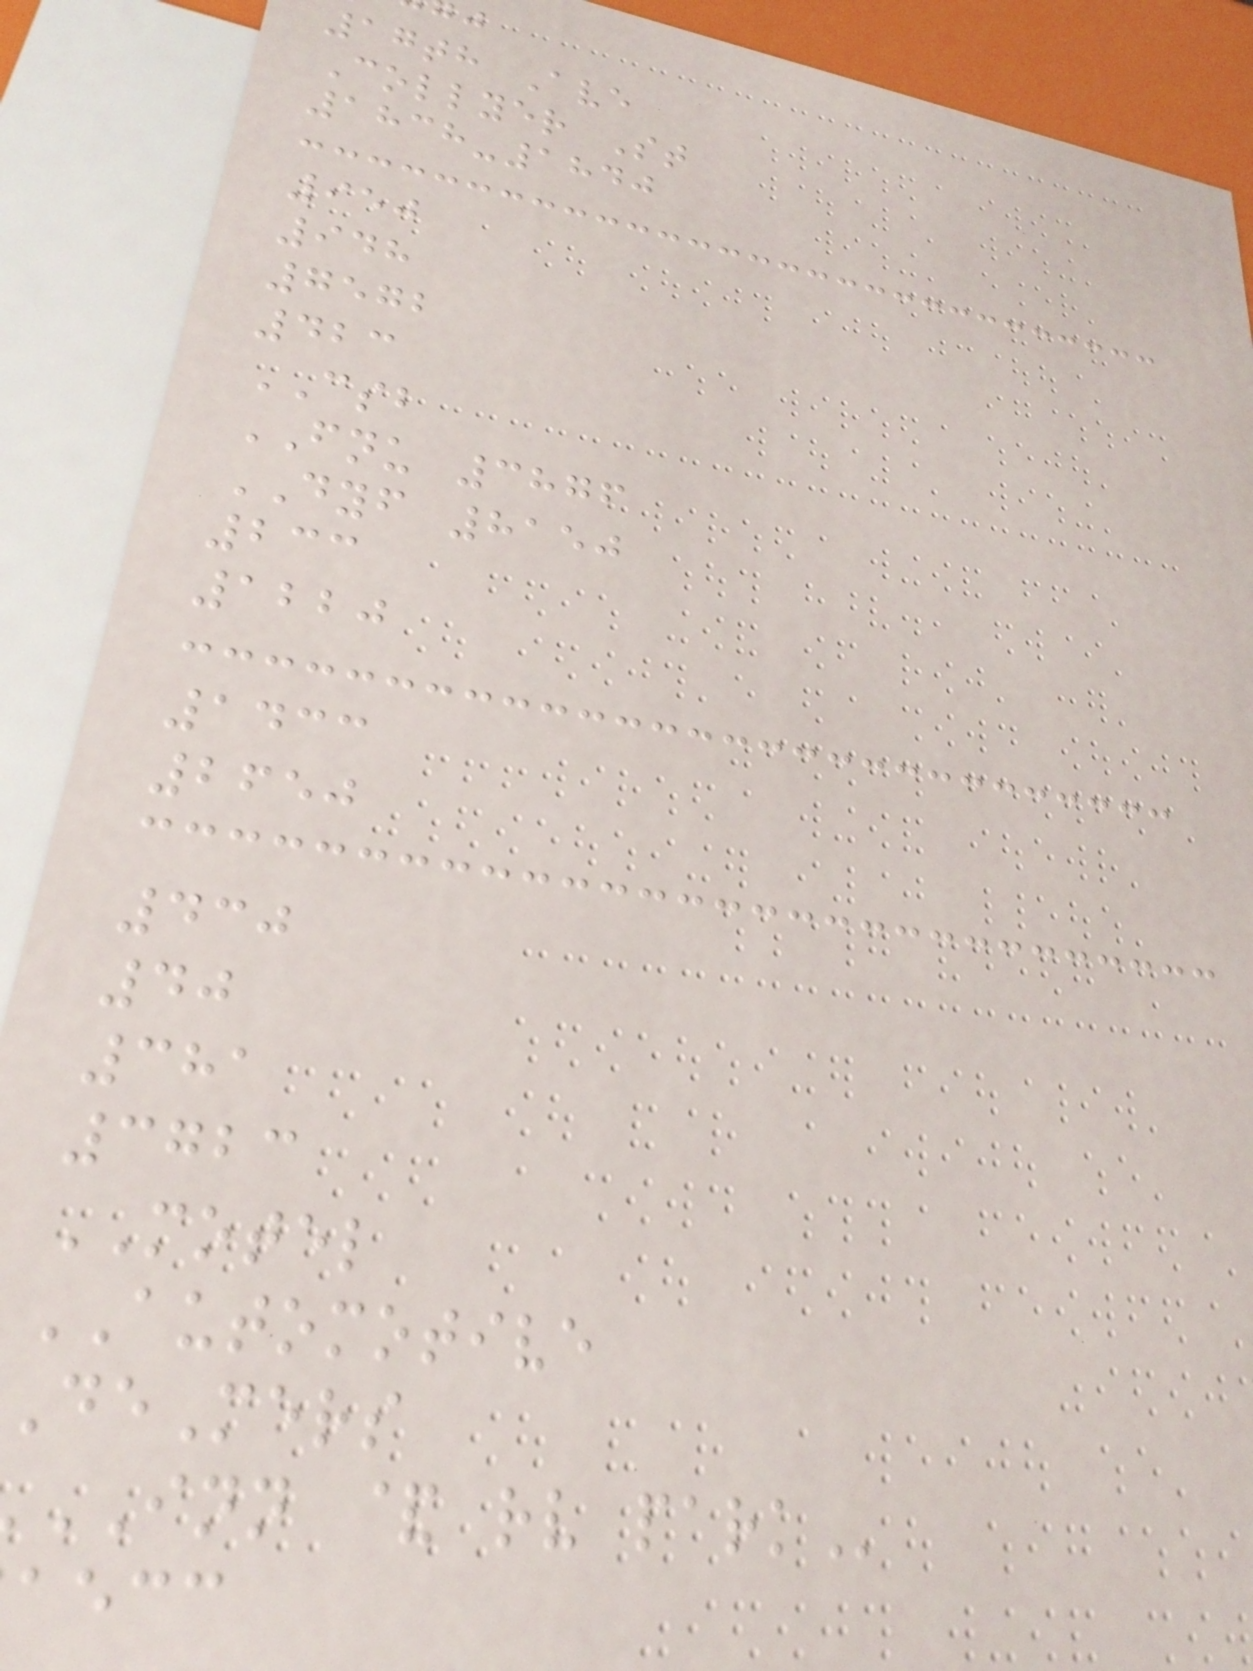17th Ave
Collyer St
1838-1840
950
948
7572
423
CSB
FNU 3876
DYF 8150
233
1220
1433
2650
430
40
381
3723
MOTEL
AUTOMOTIVE
eMers
INN & rv
aecc
